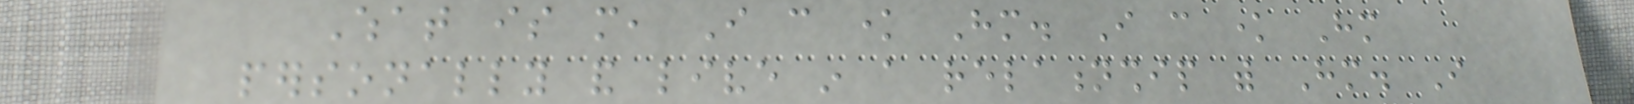What is more, I can know Him. I can know Him
personally and live in a relationship with Him. I
